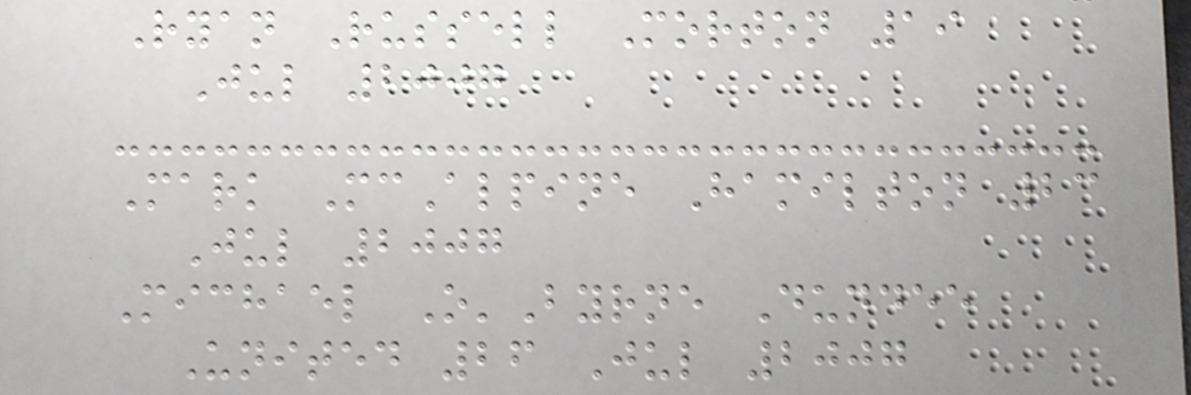Ryan Russell Morton 19
Jul 2007
Mark McAlpine Hamilton 23
Jul 2007
Michael O'Byrne Dundee
United 26 Jul 2007
